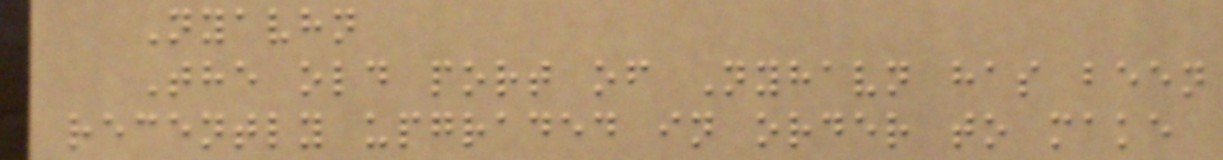Nyavhn
The old port of Nyhavn has been
recently upgraded in order to make
